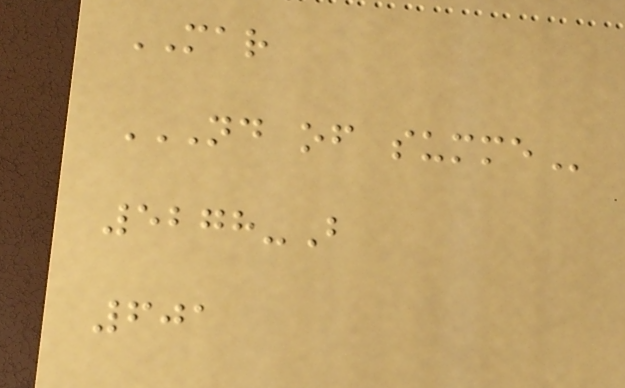MAR
ND OF SUMME
5278-B
601
